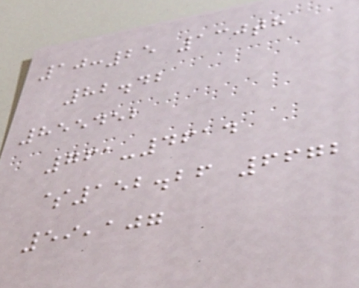10:25 130th
82.42
855452
761-4614
$152.26 6672
59,107
